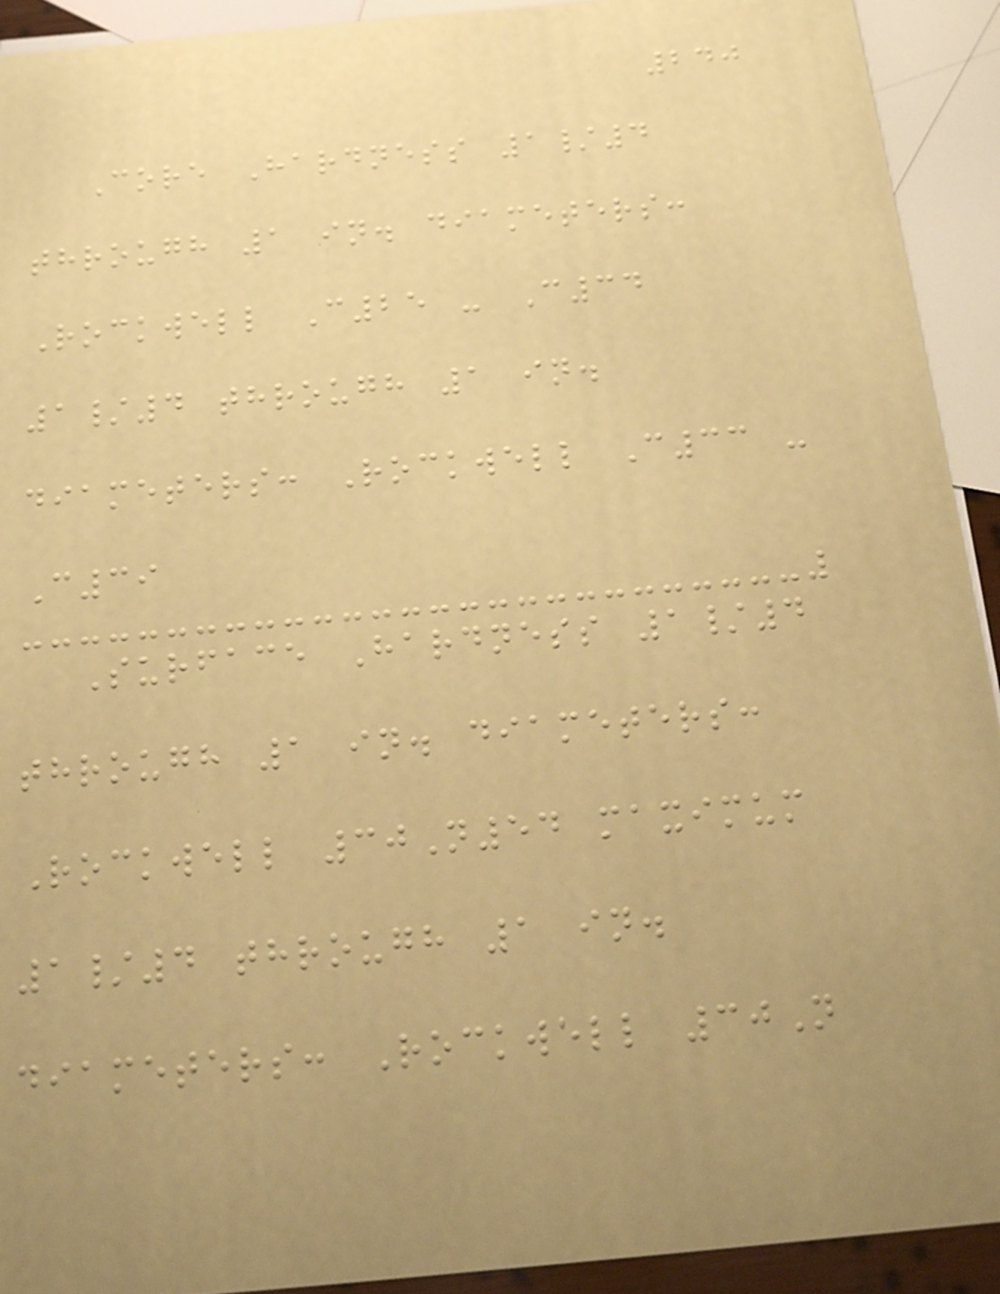240
Core Hardness 1/4
through 1 in. diameters:
Rockwell C25 - C34
1/4 through 1 in.
diameters: Rockwell C33 -
C39
Surface Hardness 1/4
through 1 in. diameters:
Rockwell 30N54 maximum
1/4 through 1 in.
diameters: Rockwell 30N
